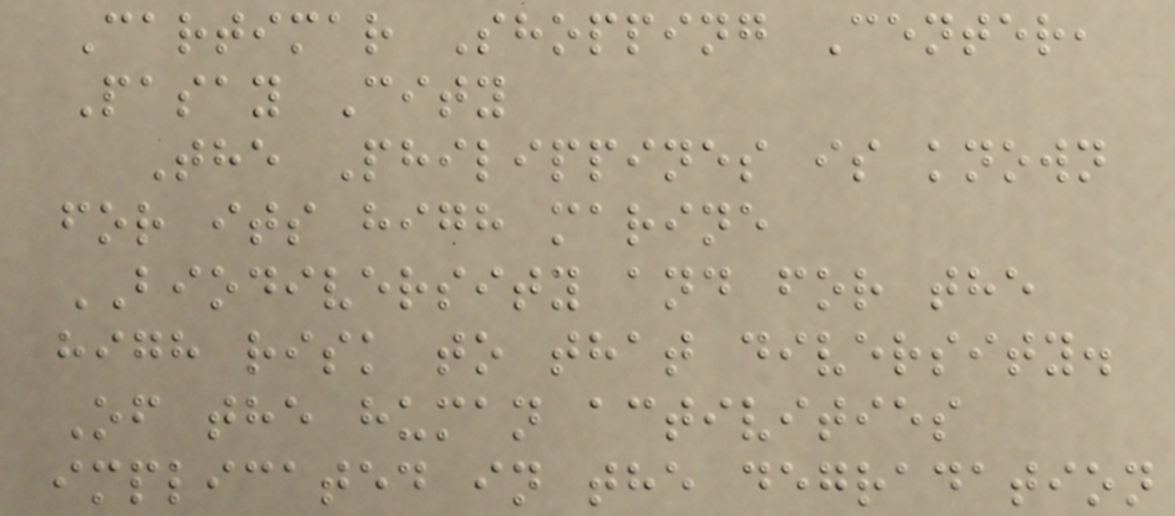Cartimar Shopping Center,
Pasay City
The Philippines is known
for its high marine
BIODIVERSITY and for the
high risk to that diversity.
Of the human activities
implicated in the degradation
